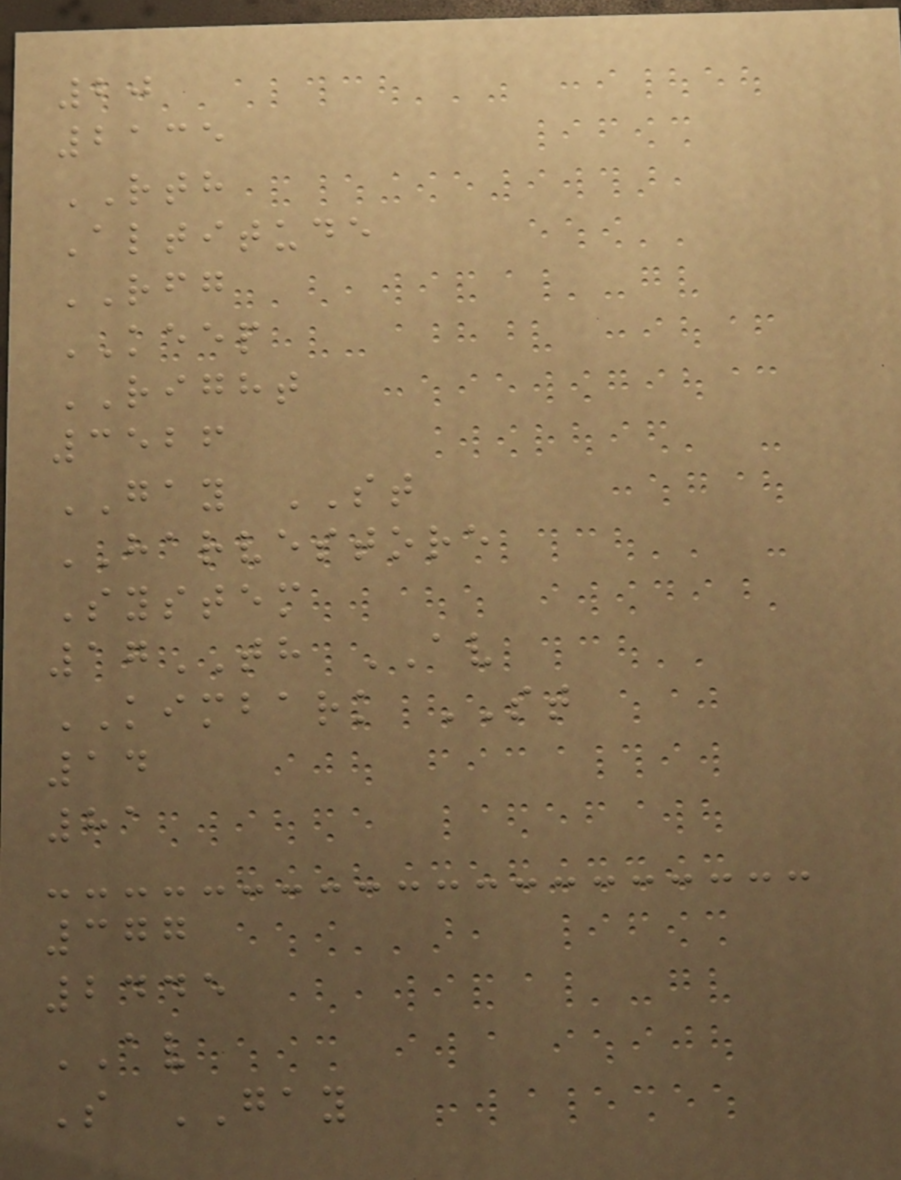20
2135
RTH
Altitude
RFG
KEEP
RIGHT
3526
GAY ST
HARVESTORE
System
17TH AV
KIMBARK ST
14
81
377
2445
AV
S GAY
